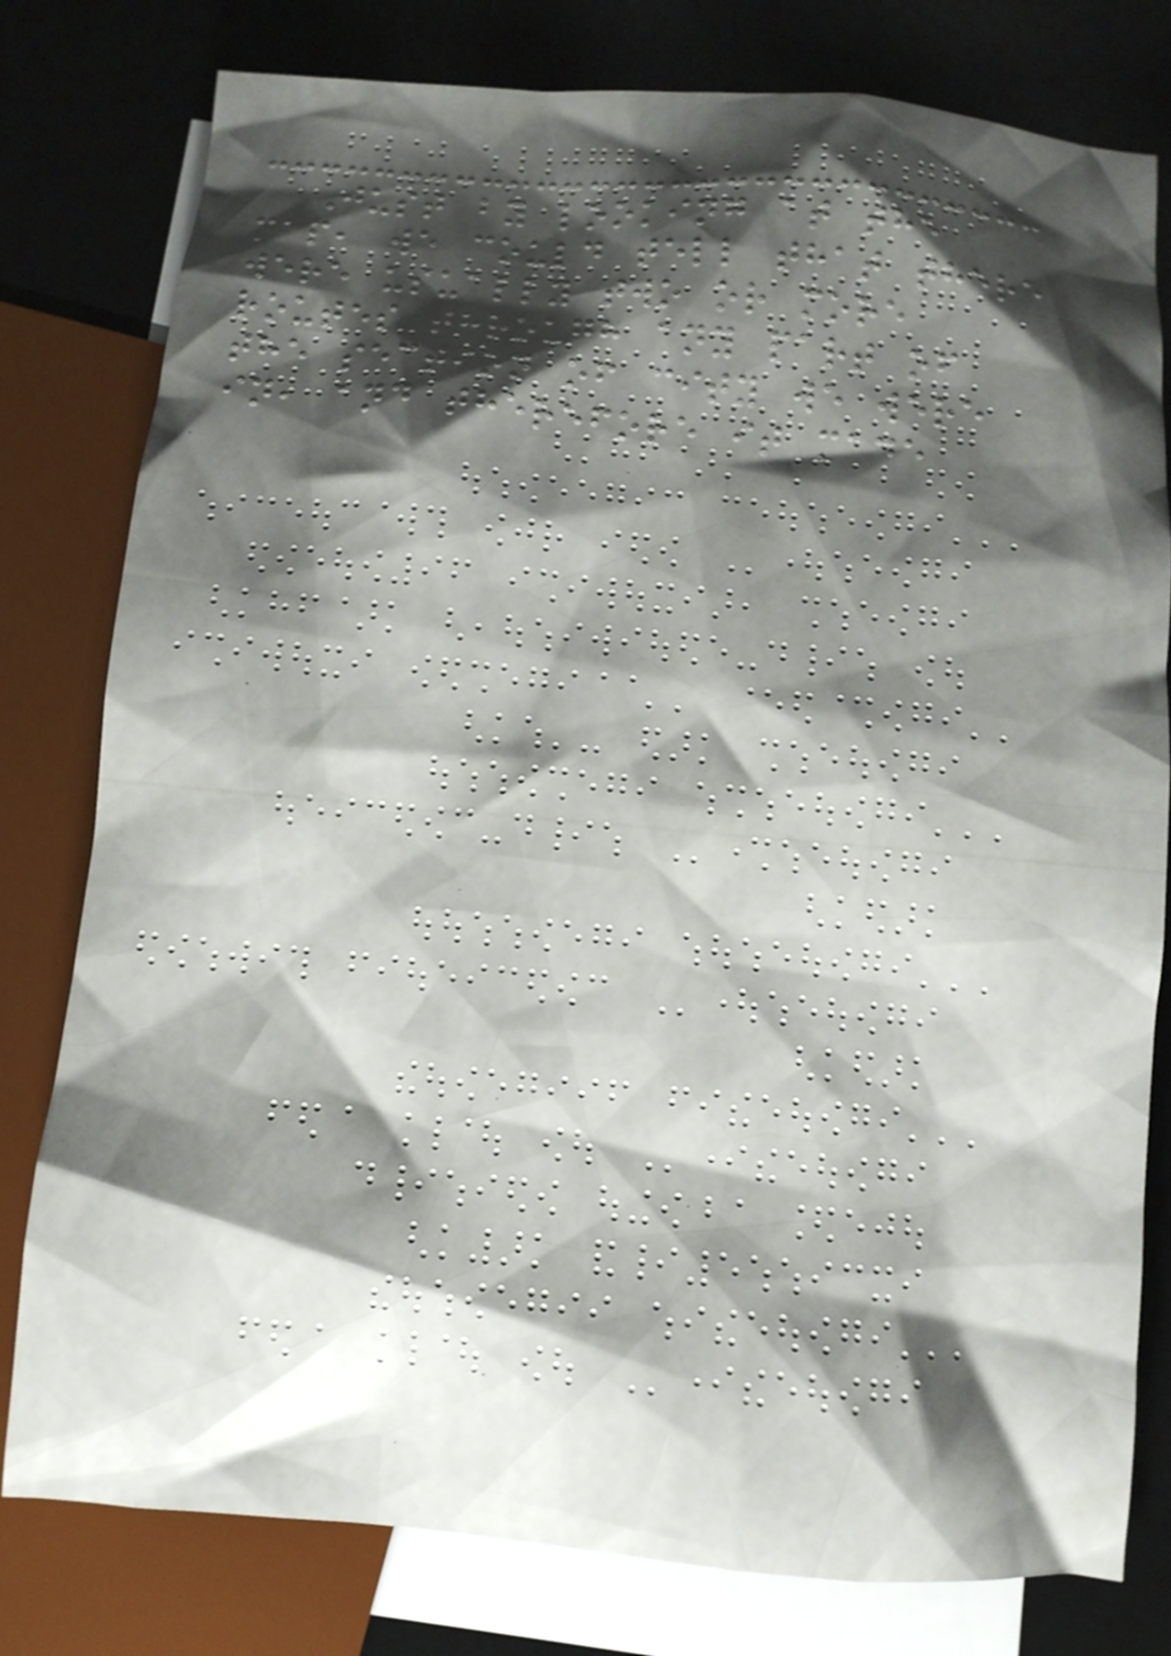Just by looking at the
map, we could tell that there
were usually two or more
routes through any part of
the section of city we were
in, and therefore it made
